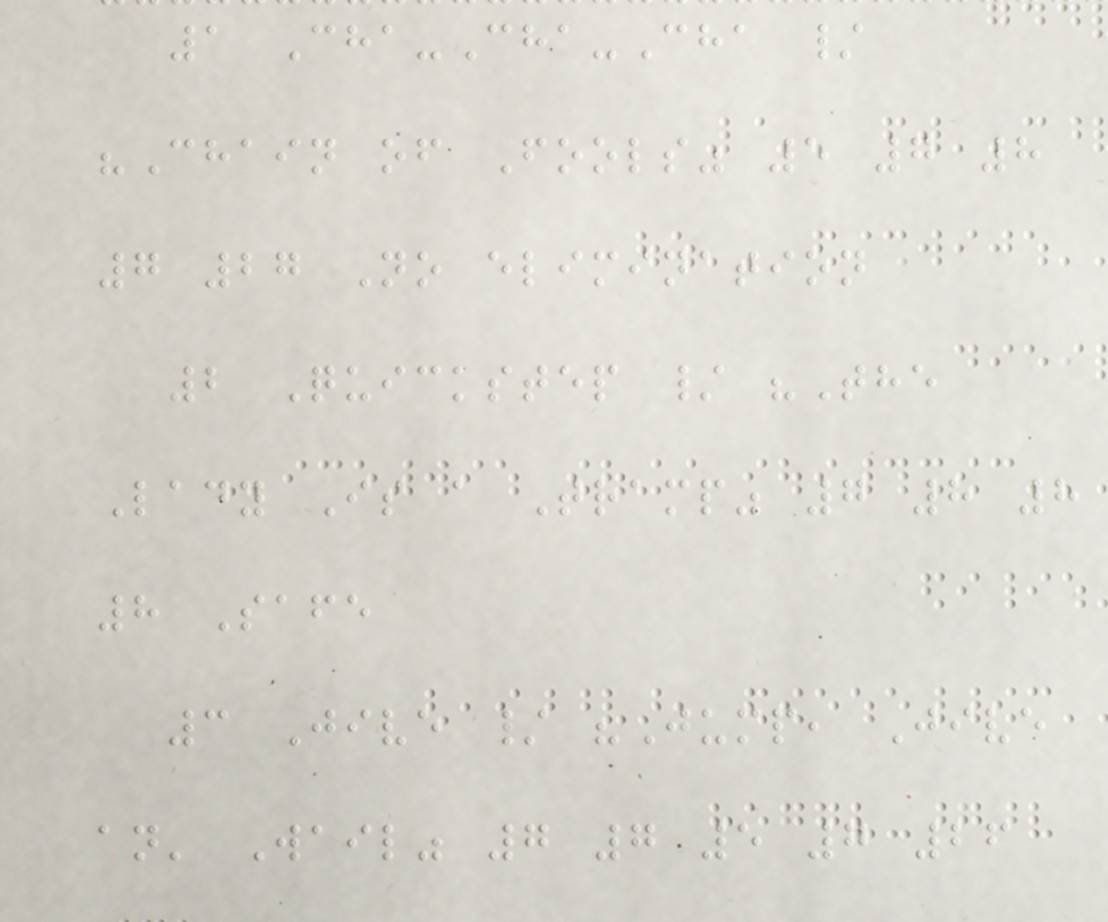1 Cha-Cha-Cha /
"Chain of Fools" 5 7 8
7 27 No elimination
2 Quickstep / "The
Lady Is a Tramp" 7 8 8
8 Safe
3 Jive / "Jump, Jive
an' Wail" 7 7 5 7 26
